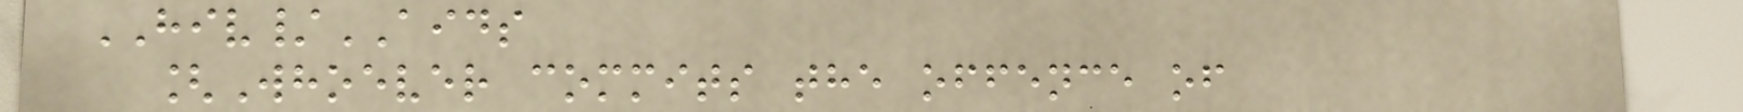HIV/AIDS
[Whoever commits the offence of
